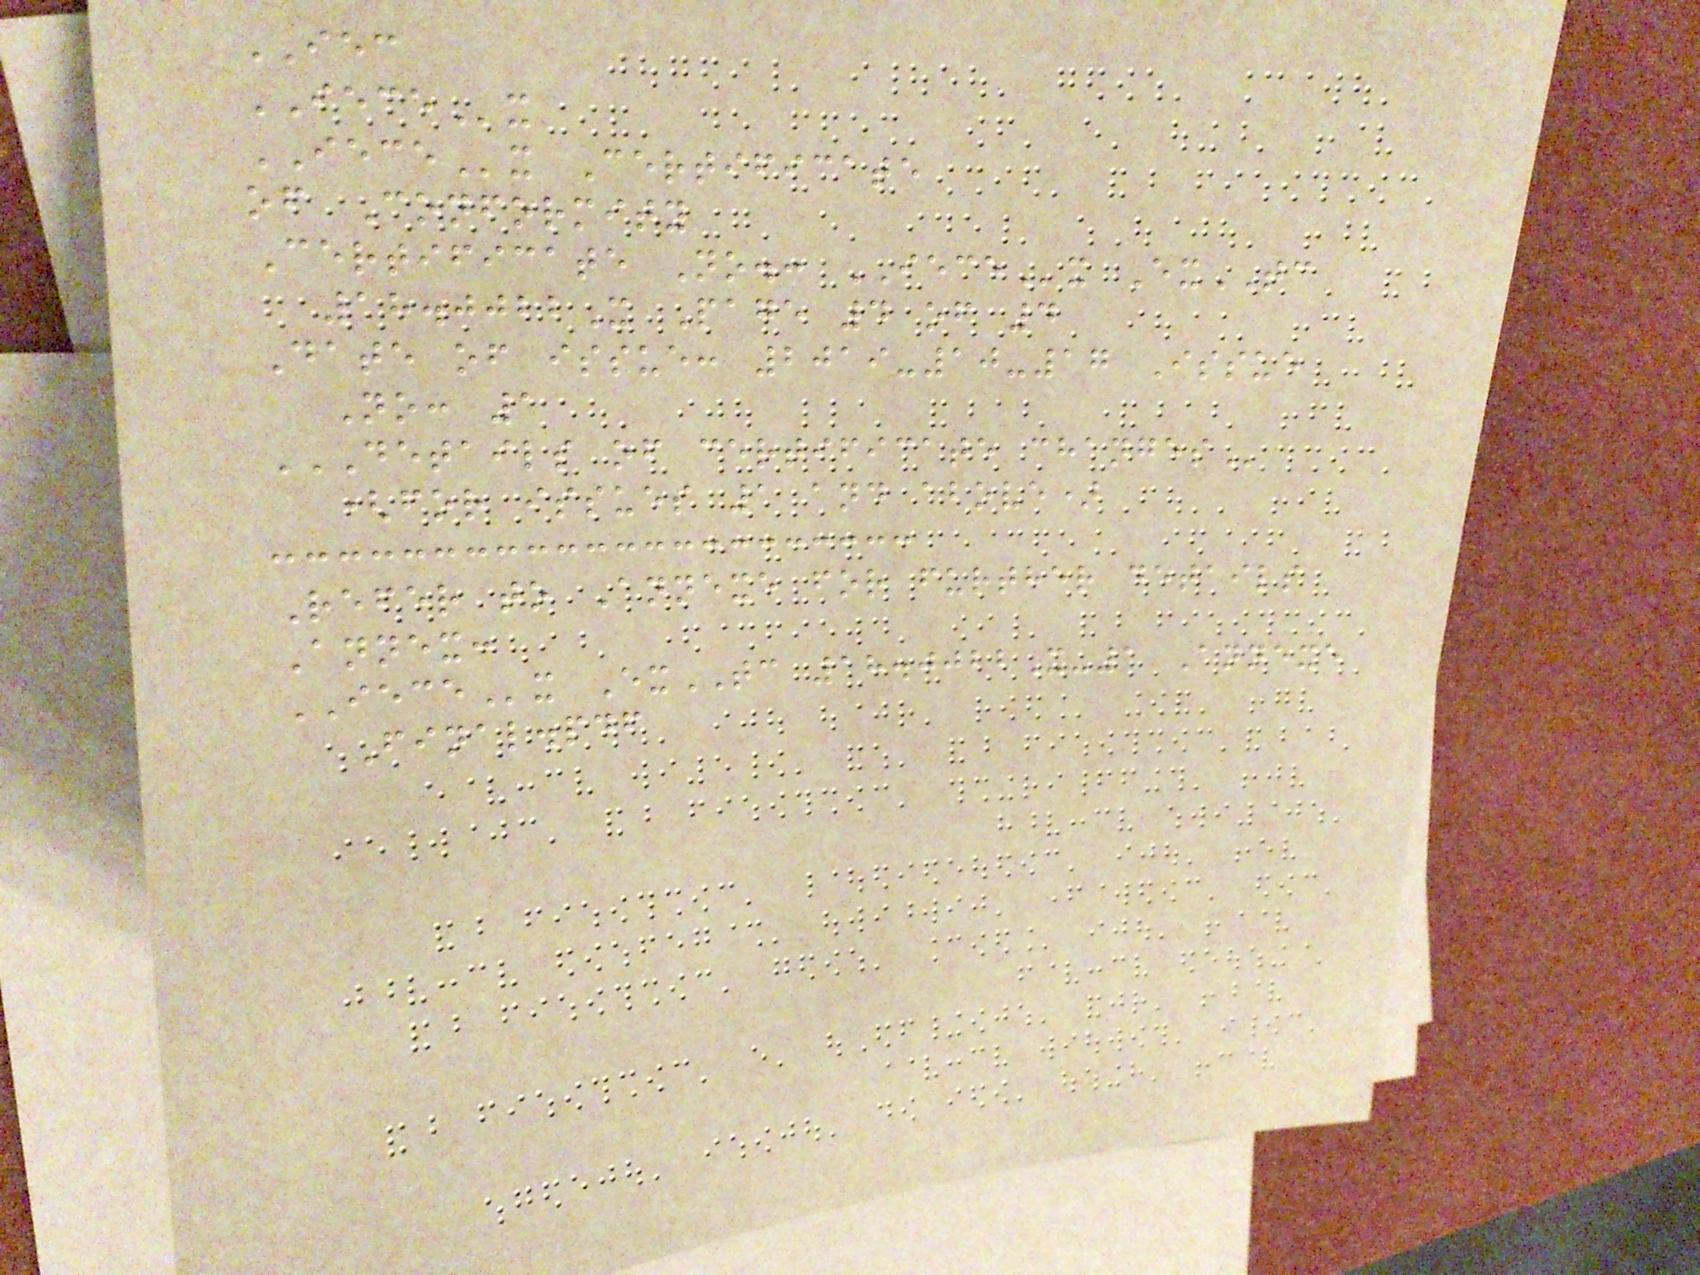IEC
IECEx
IECEx Certificate
of Conformity
Certificate No.: IECEx ExTC
18.0022X Page 4 of 4
Date of issue: 2019-10-17 Issue
No: 1
DETAILS OF CERTIFICATE CHANGES
(for issues 1 and above)
Refer to Annexe for further details
Annex:
IECEx ExTC 18.0022X-1 Annexe
Final.pdf
